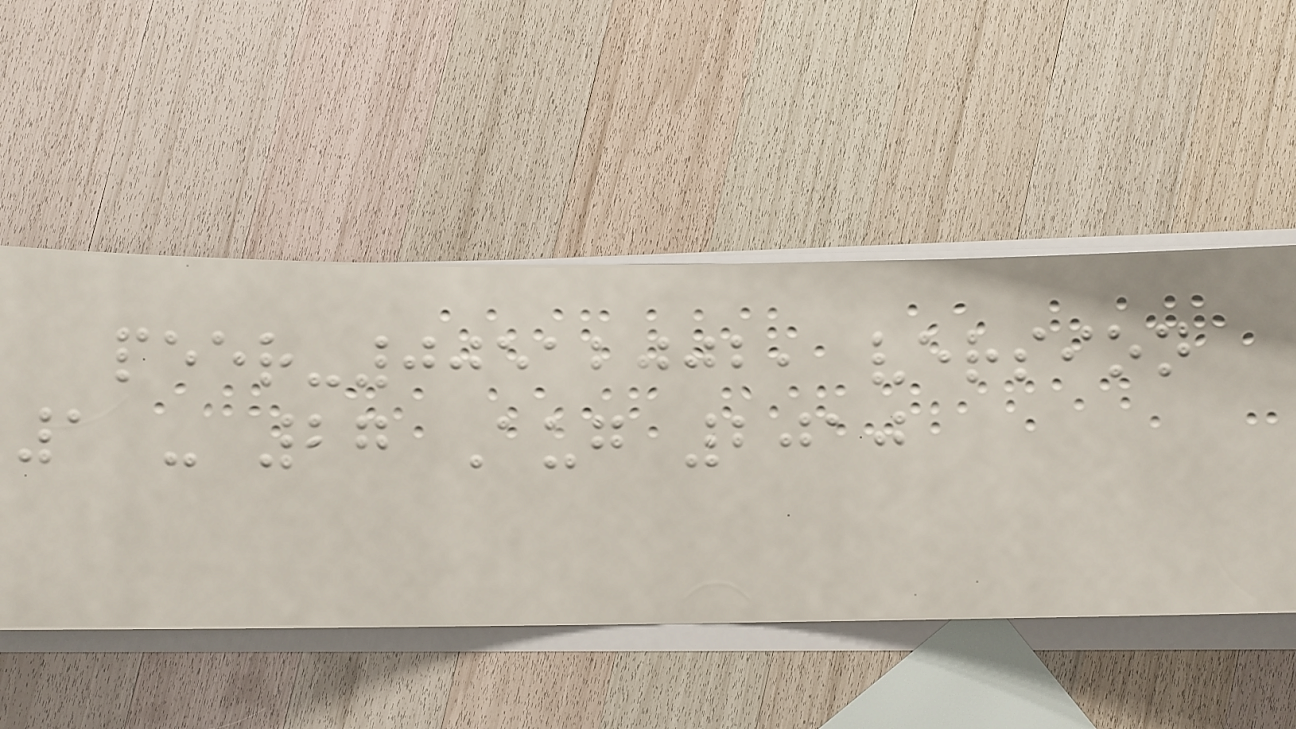peer-00512002, version
1 - 27 Aug 2010
